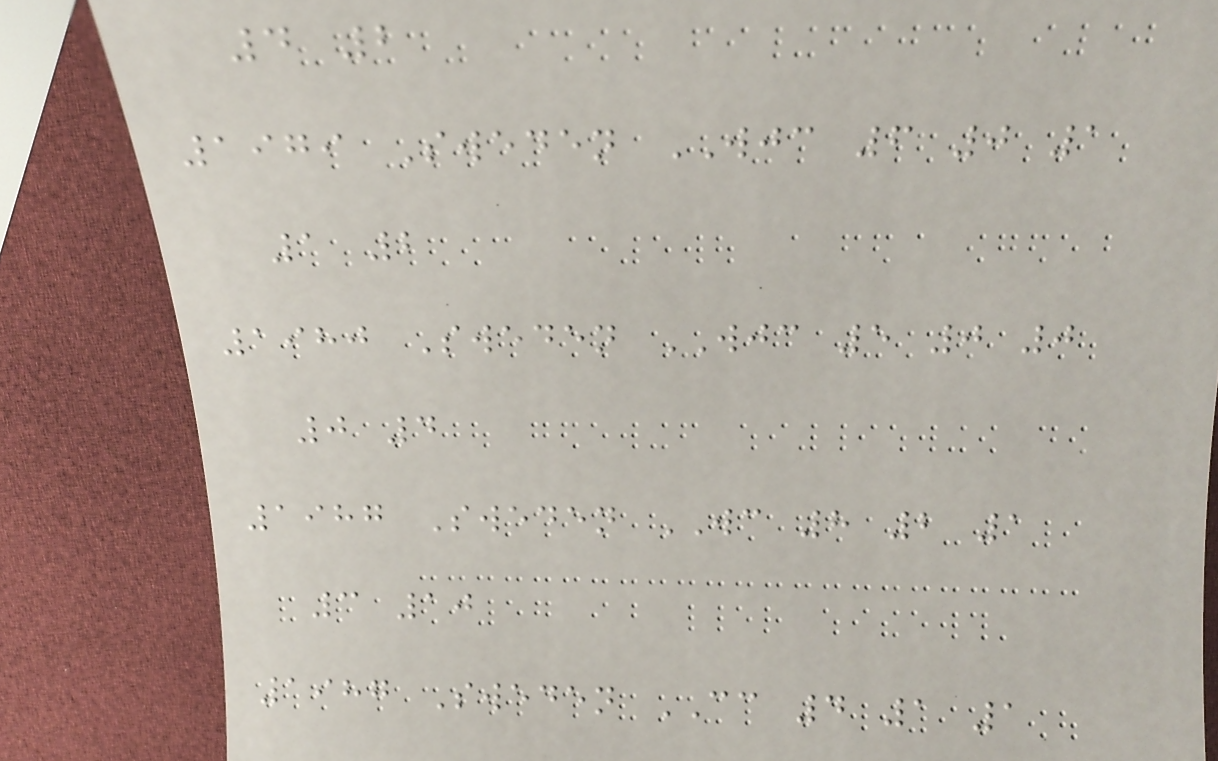4 2
1979 Sweden WJC 6 0 1
1 2
1980 Sweden WJC 5 0 0
0 4
1987 Sweden WC 8 2 1
3 10
1987 Sweden CC 4 1 1
